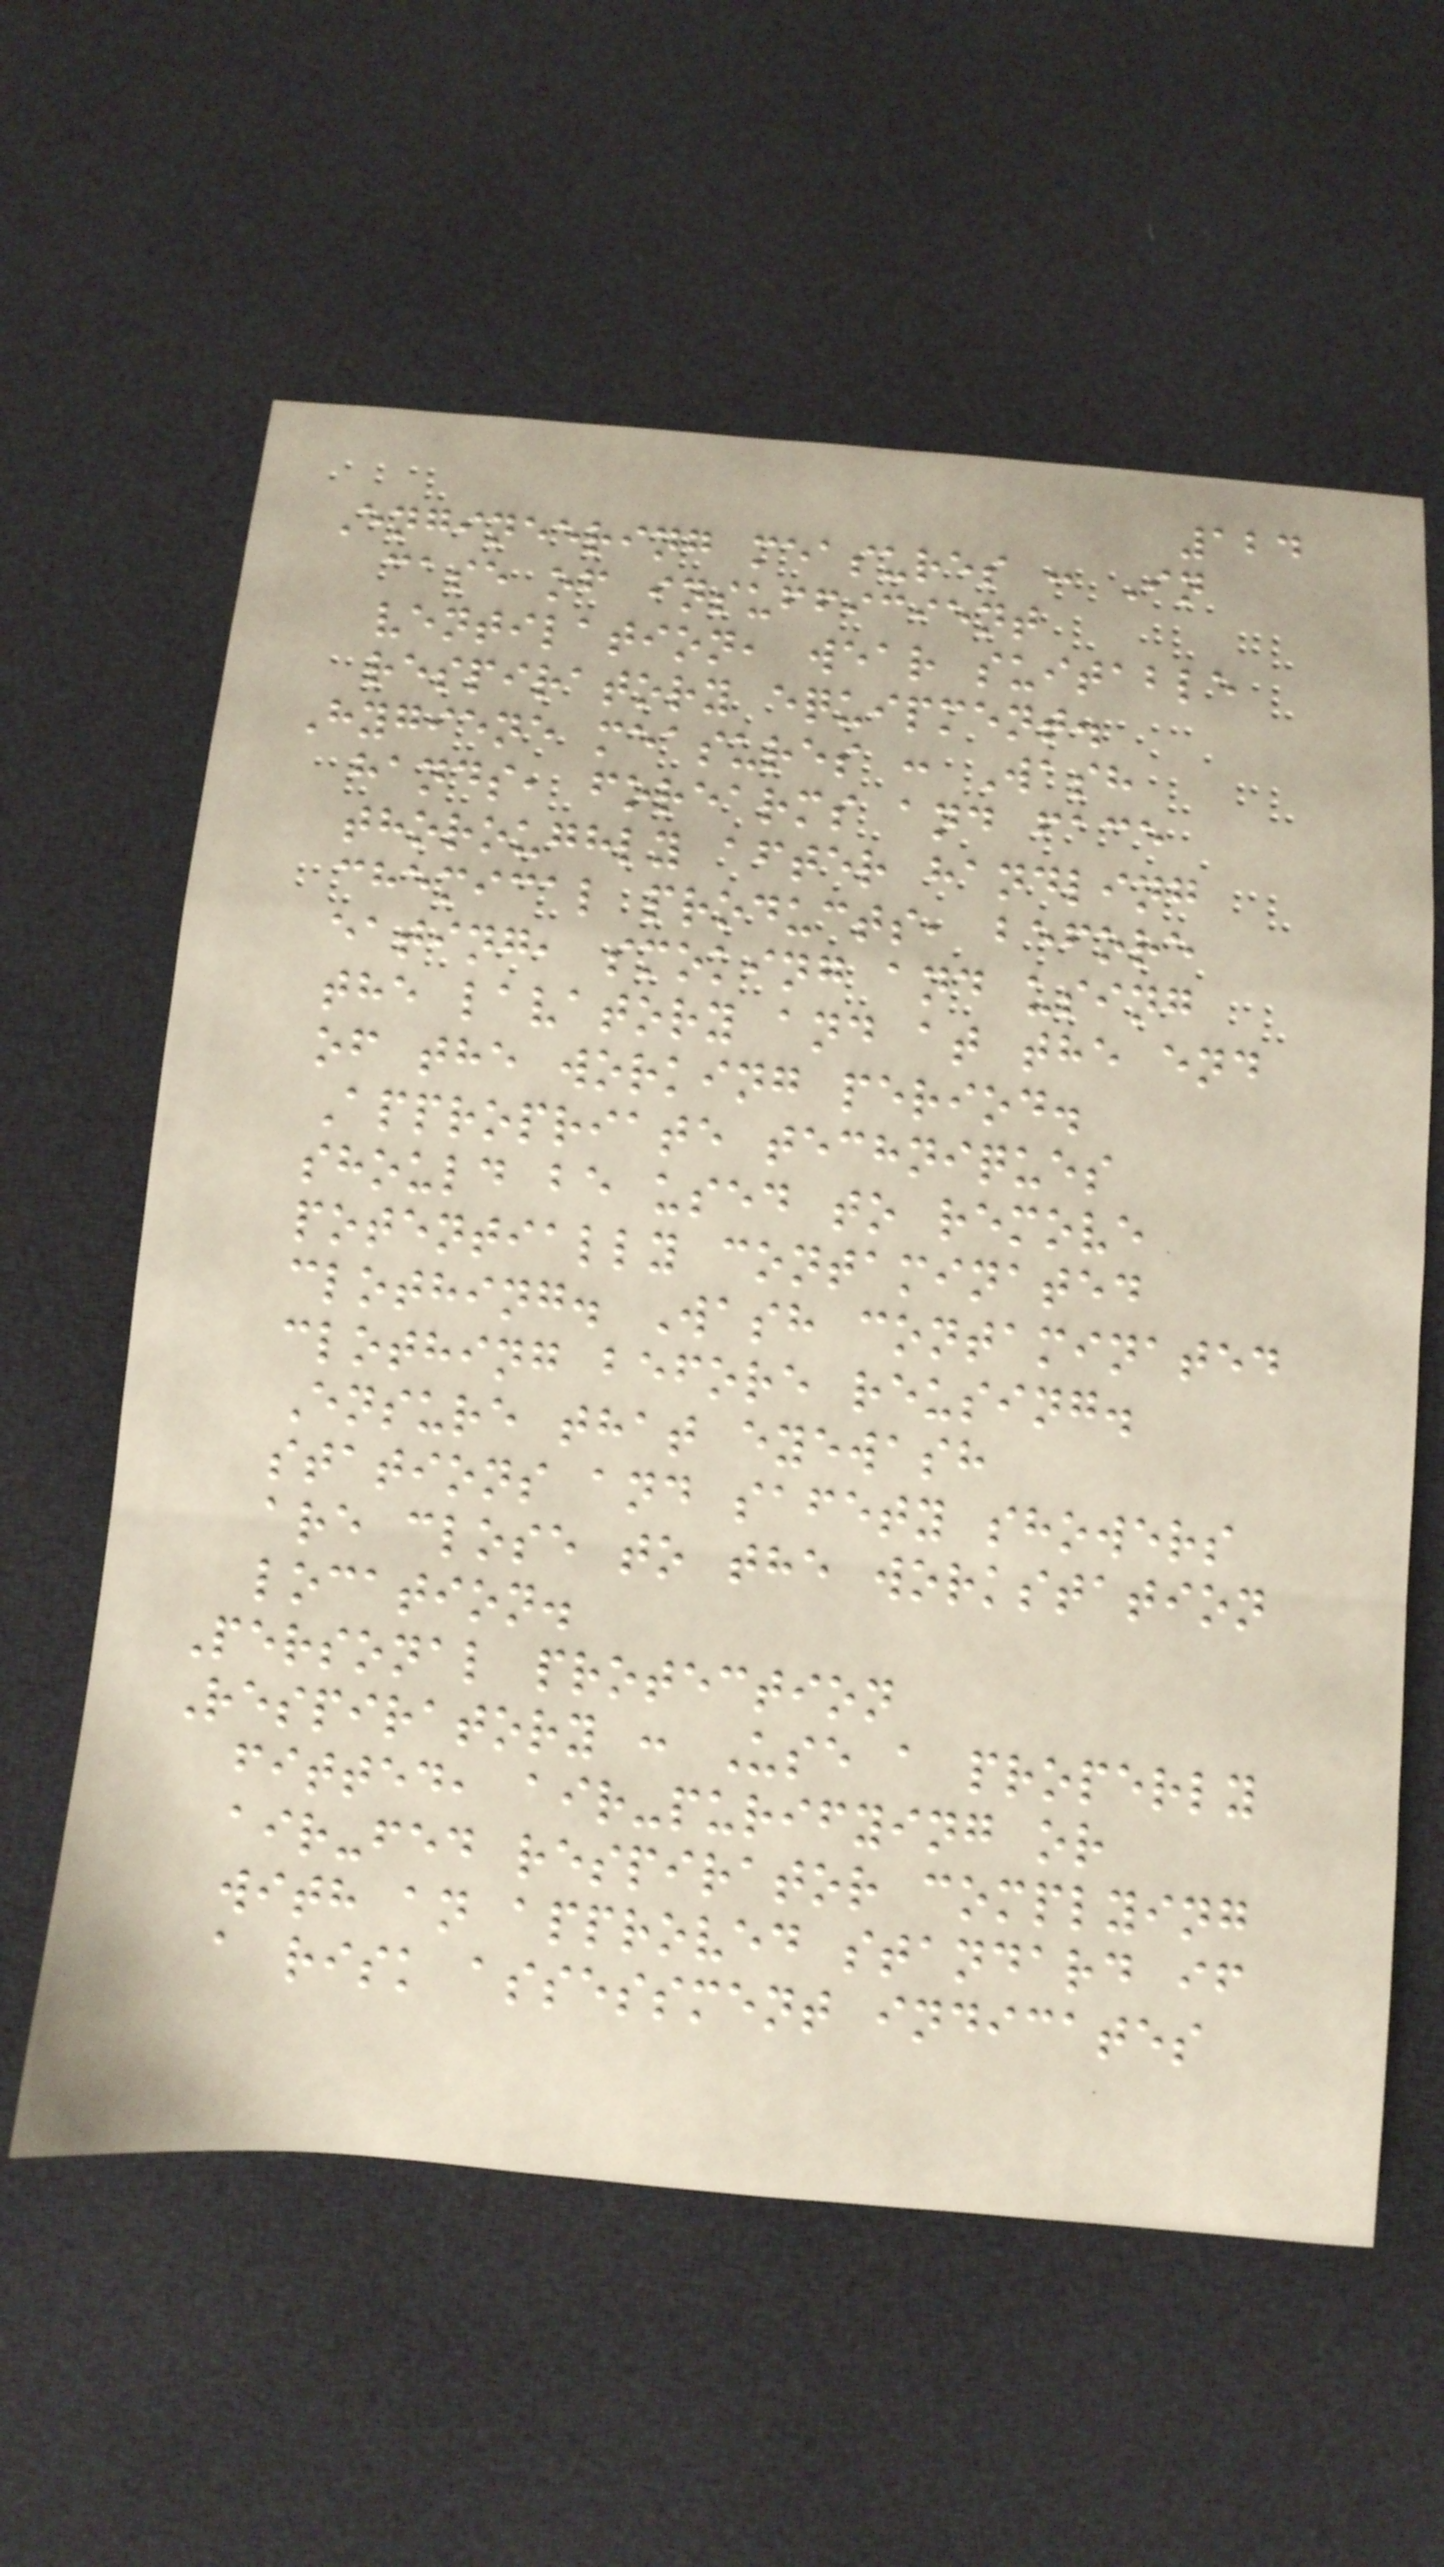124
Engineering measures : In
case of insufficient
ventilation, wear suitable
respiratory equipment.
Hygiene measures : Wash
hands, forearms and face
thoroughly after handling
chemical products, before
eating, smoking and using
the lavatory and at the end
of the working period.
Appropriate techniques
should be used to remove
potentially contaminated
clothing. Wash contaminated
clothing before reusing.
Ensure that eyewash
stations and safety showers
are close to the workstation
location.
Personal protection
Respiratory : Use a properly
fitted, air-purifying or
air-fed respirator complying
with an approved standard if
a risk assessment indicates
